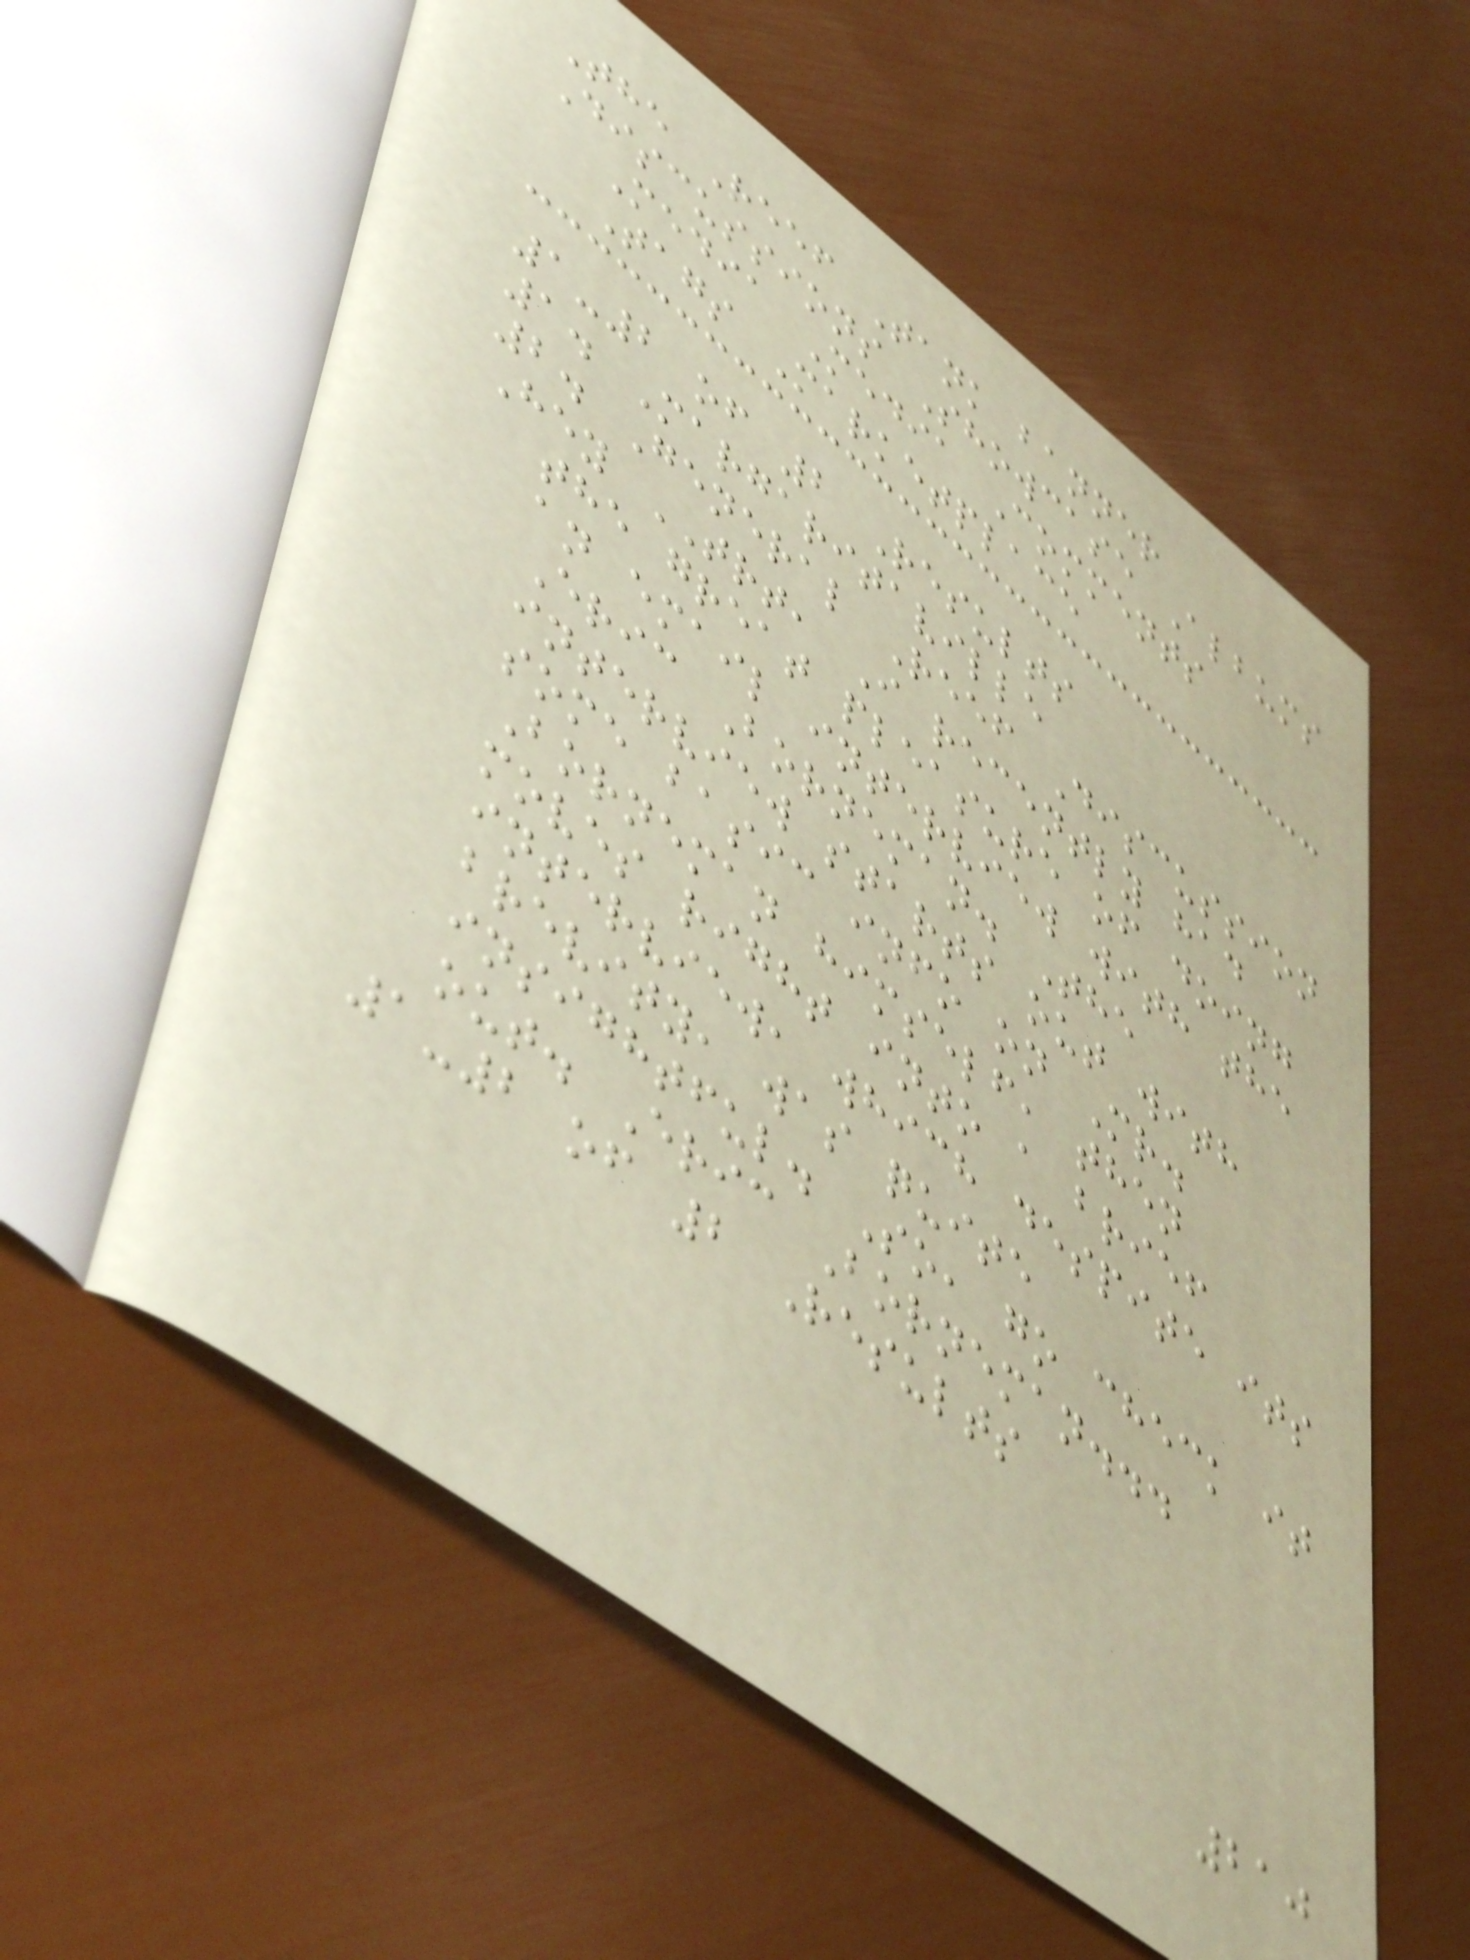The Reef Tank banner
Discussions Showcase Albums
Media Media Comments
Tags Marketplace
1-2 of 2 Results
1. Margaritaville
2. General Reef Discussion
Hey TRT, I recently had
the great pleasure of doing
an email interview with the
Eric Borneman. The
interview starts out with
some basic info on Mr.
Borneman himself, then
moves right into a brief
interview, which despite its
brevity, was quite
insightful. So, go check it
out. Eric Borneman...
1-2 of 2 Results
210
